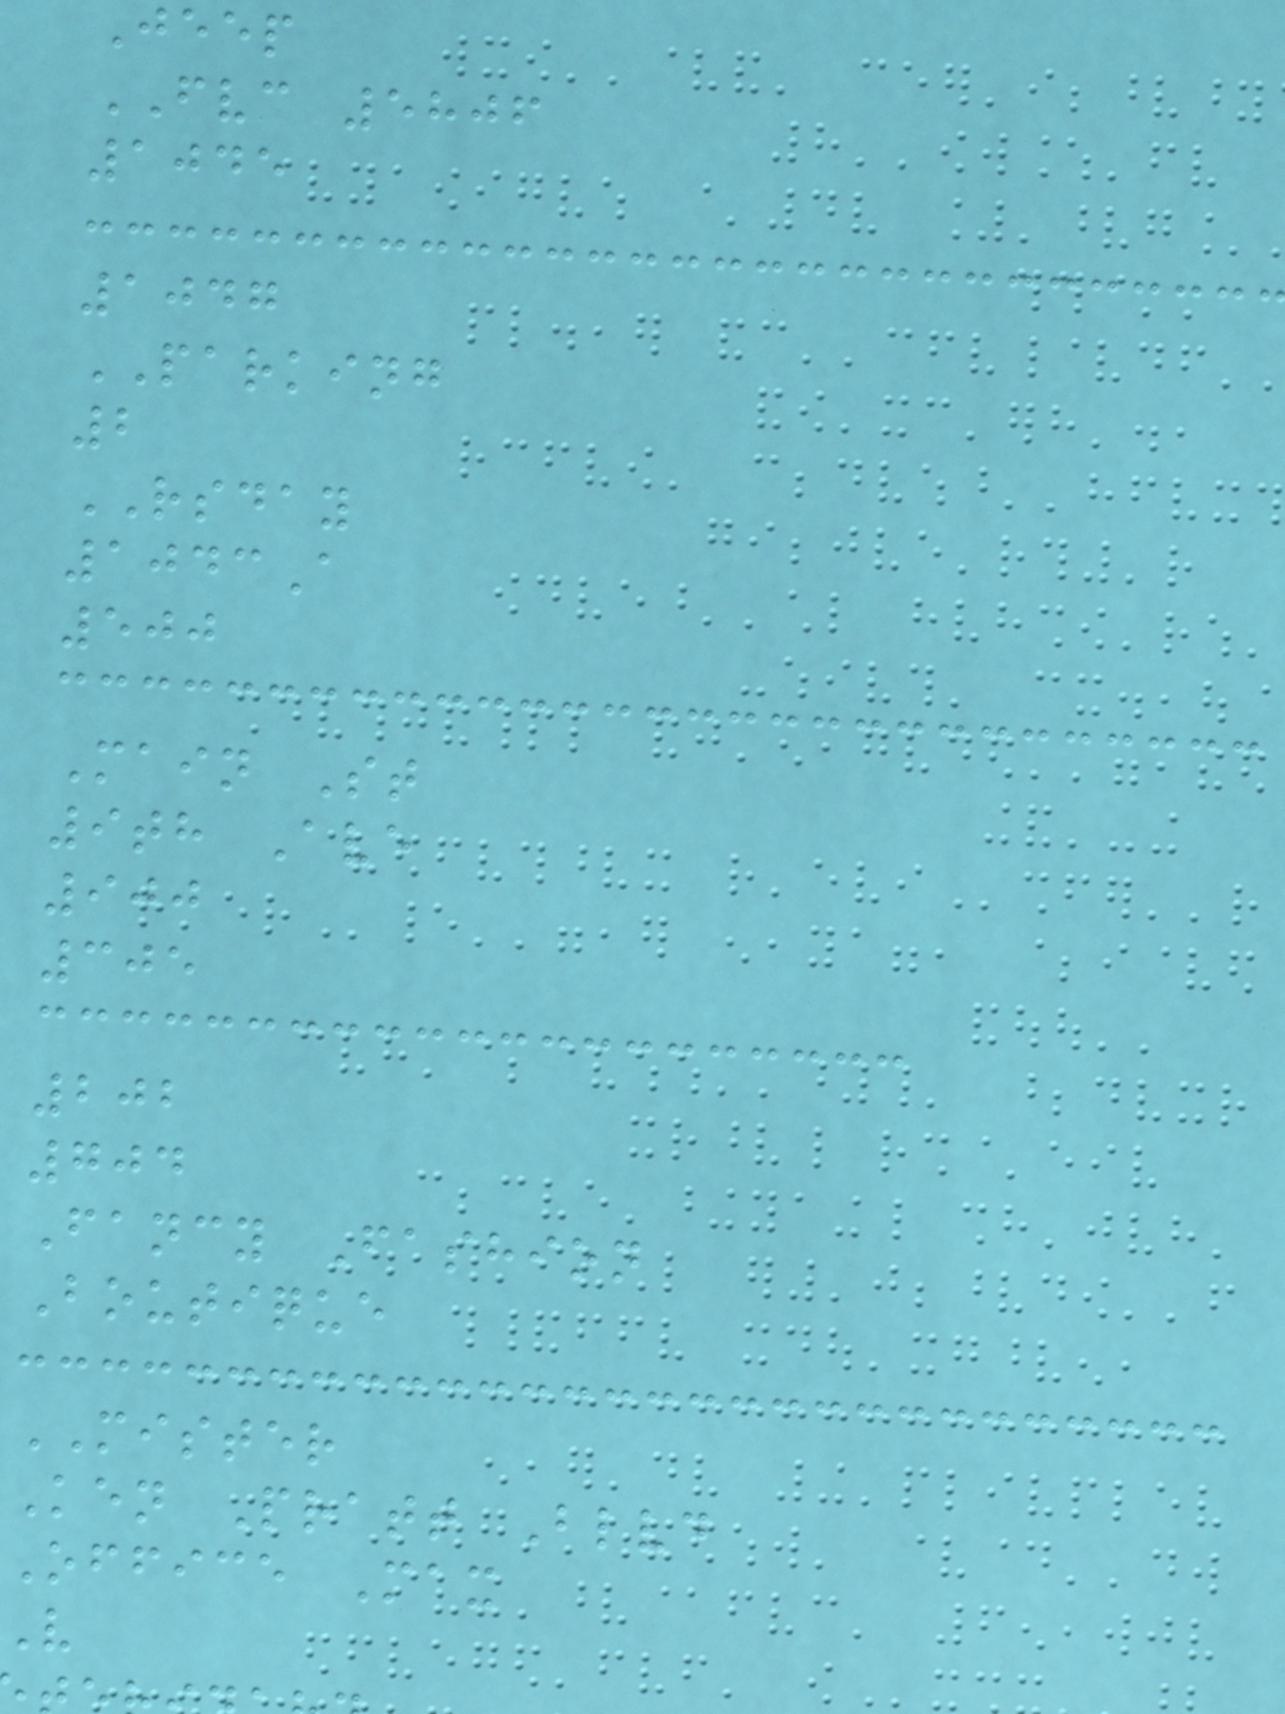Jeep
FVC 5806
1045
1047
PARKING
2
RSDAY
1043A
500
Main St
9th Ave
900
305
202
704
Fancy Fashion
Boutique
MISTER
Ken Pratt Blvd
Office Max
V
